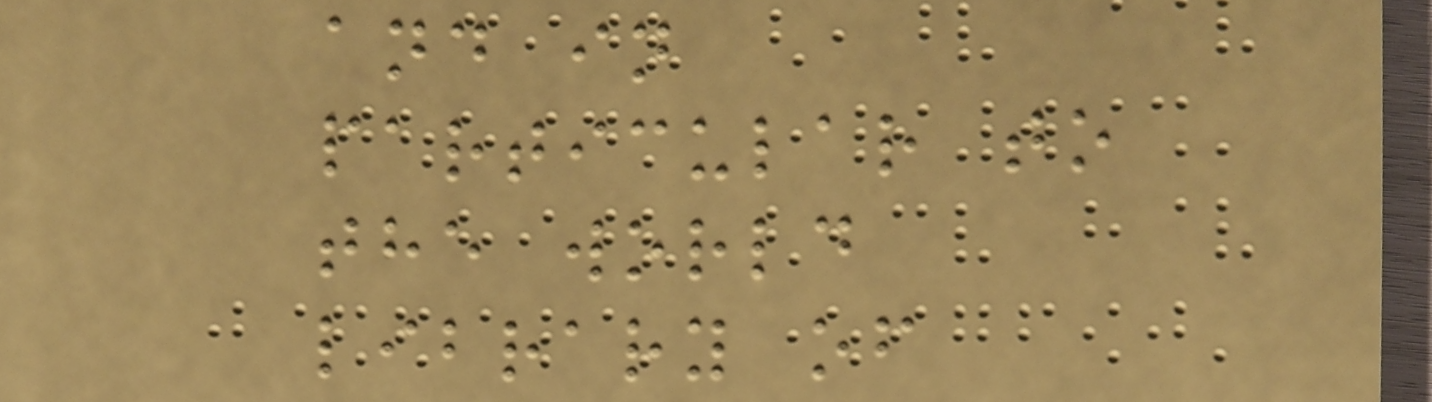and in
particular to
the world
library of
